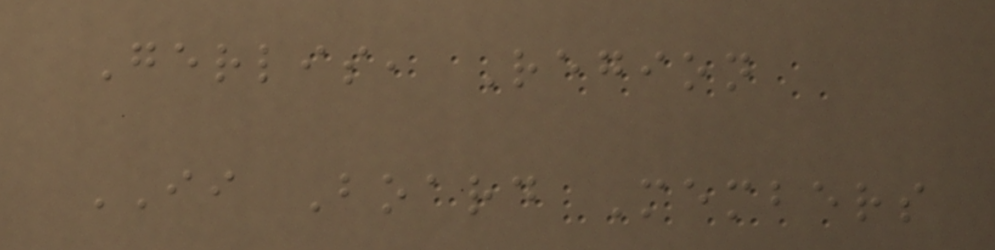Gerlis, Region
II Board Members
